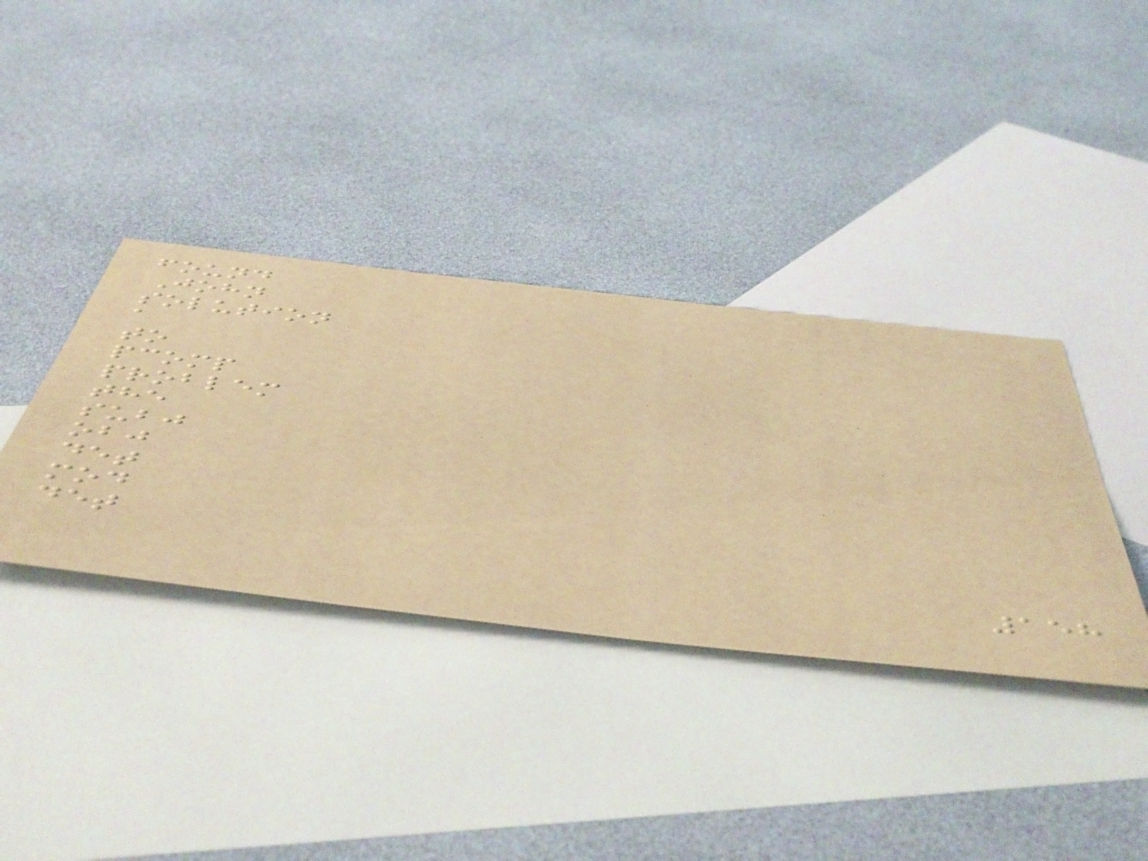found
John
solution
a
to
pcomp
problem
the
subj
obj
det
mod
det
158
